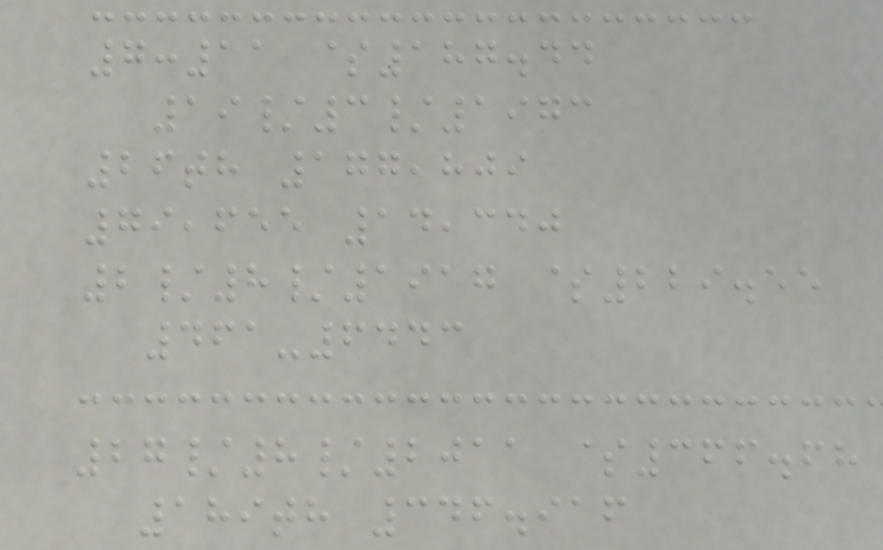7:11 $187.44
19/3/1973
26th 177,809
79,655 14,340
2/8/1917 $229.55
461-6443
27/8/2011 $366.68
189th 346.916
